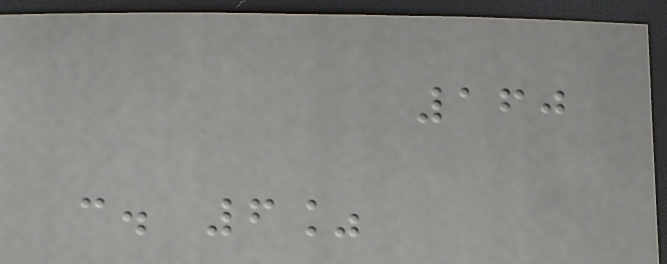160
c. 6%
